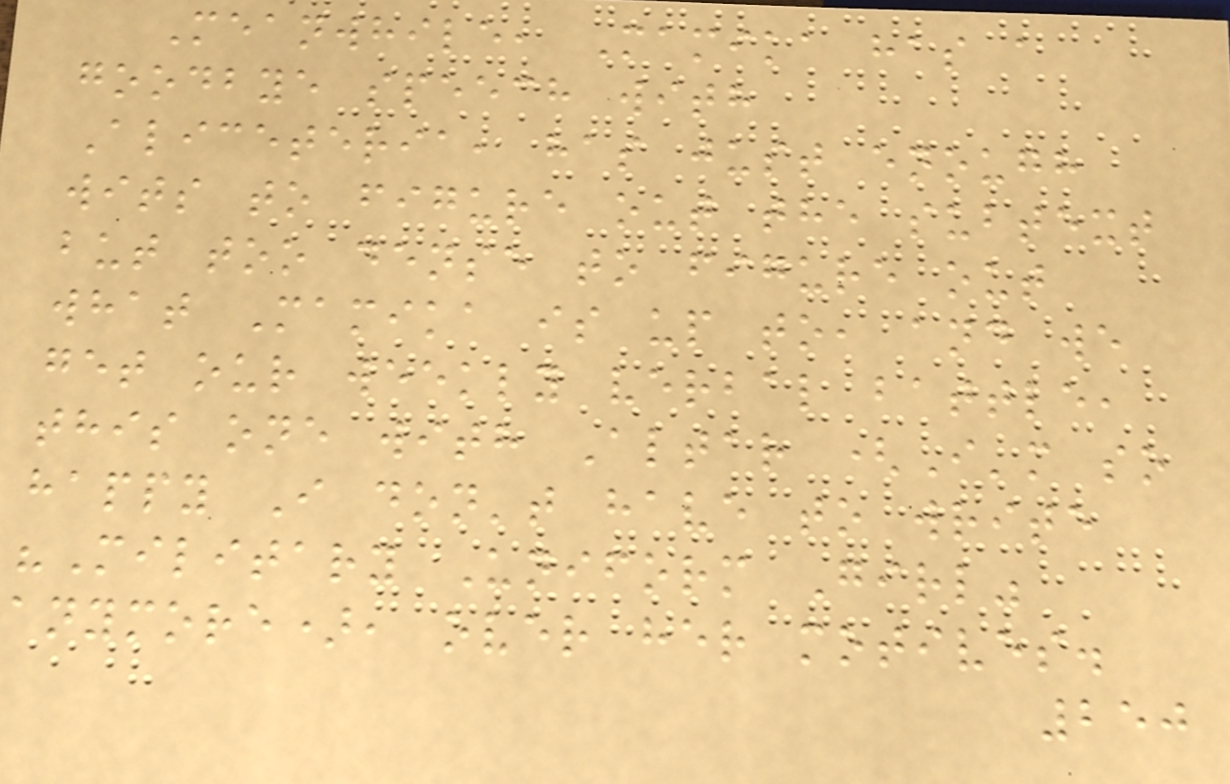Meanwhile, Mamika has a
goodbye speech with
Aliceteria, has just enough
wits to figure out the subtext
but too dense to figure out
what Mamika is up to, and we
get our weekly verbal battle,
this one with Altar (I'm so
happy I don't have to write
"Military Uniform Girl"
anymore), over her motives.
250
